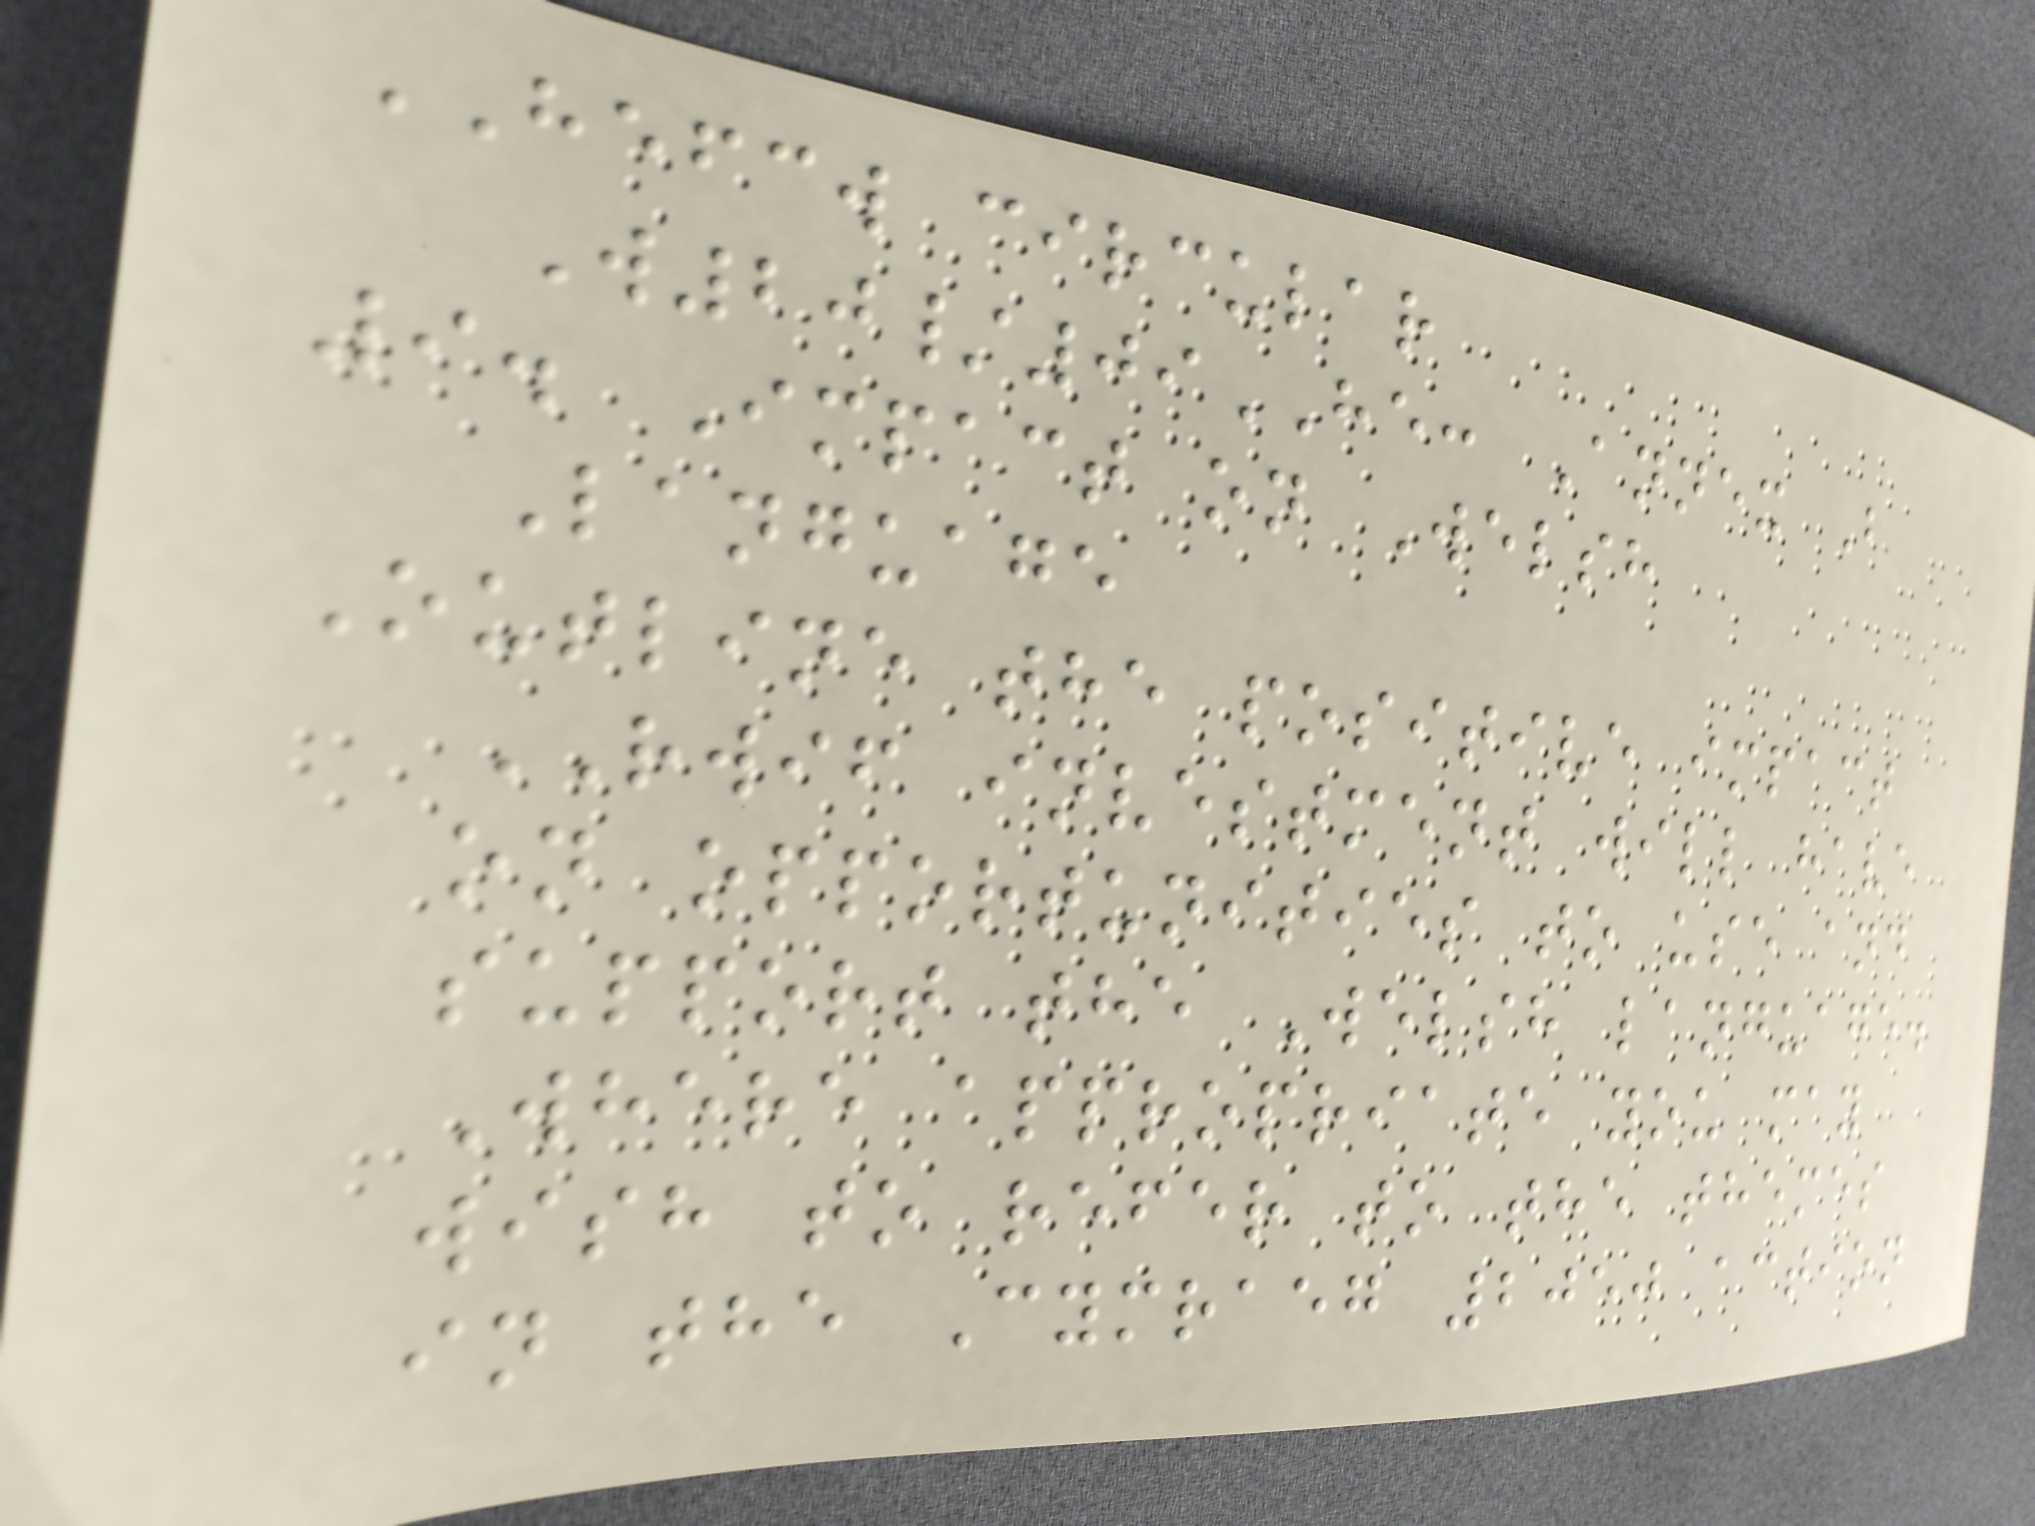HEFCW circular
W20/09HE: Annex B
9. Impact on Welsh
Language
Outline the positive impact
RWIF investment will have
on opportunities to use and
support the Welsh language.
Where appropriate you may
wish to refer to the themes
in the Cymraeg 2050 action
